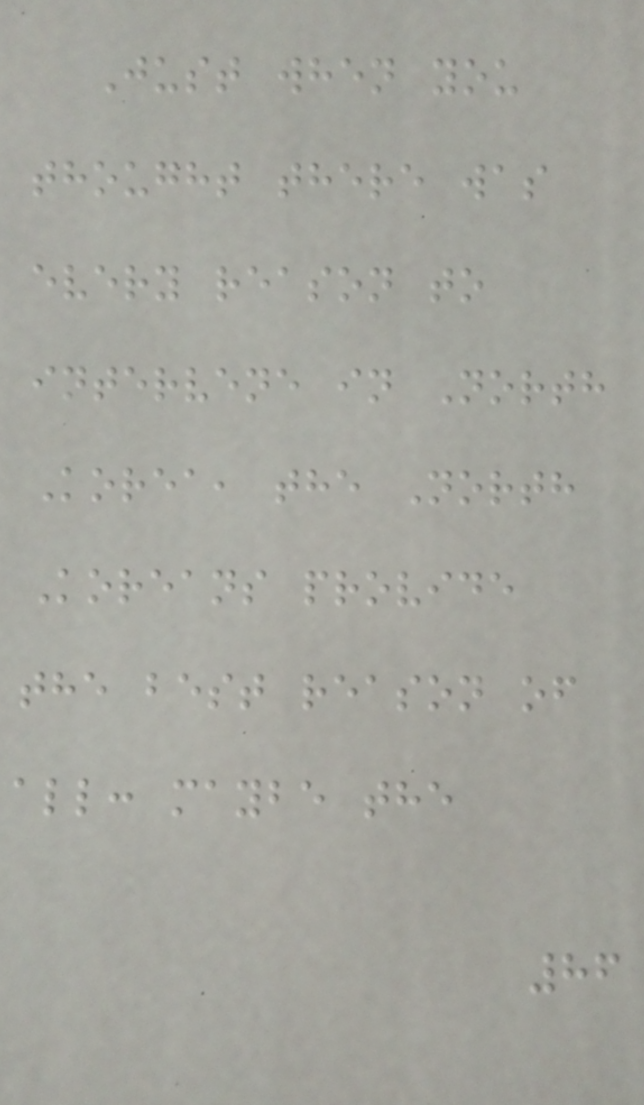Just when you
thought there was
every reason to
intervene in North
Korea, the North
Koreans provide
the best reason of
all: maybe the
86
